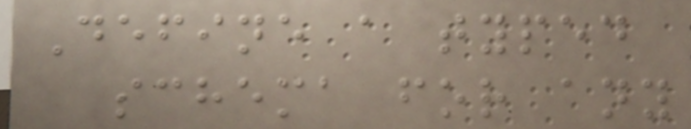Define a typed
schema for any
